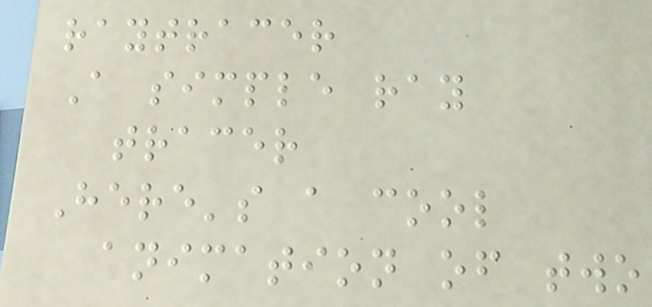raytracer
A simple ray
tracer
Here's a cool
animation of two
